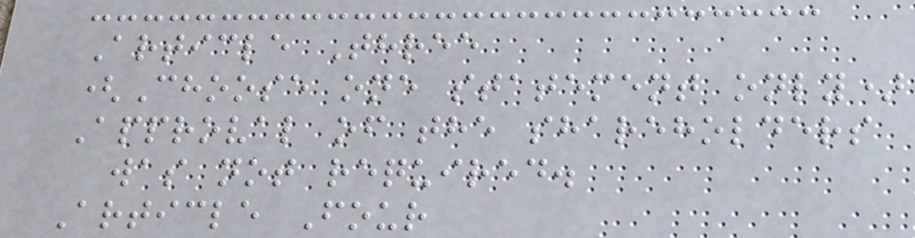Article Three
(Choose one statement only)
Approval of the shareholders
was not required.
Article Four
